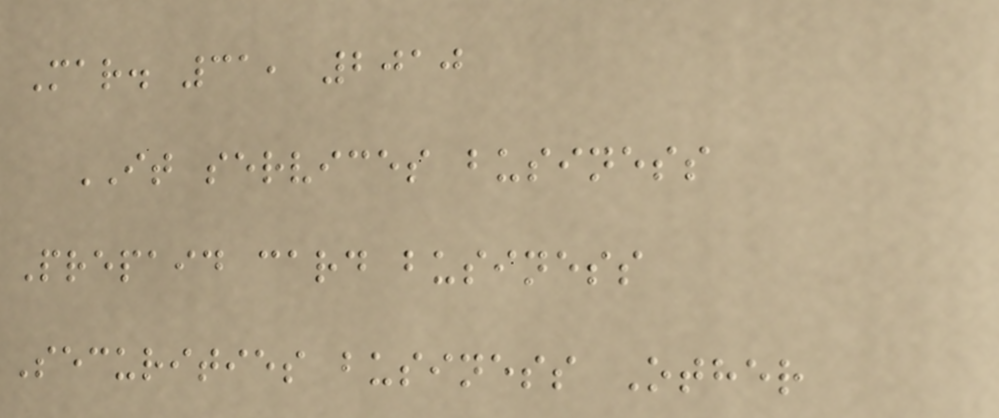Mar. 31, 2010
IT services business
Prepaid card business
Securities business Other
